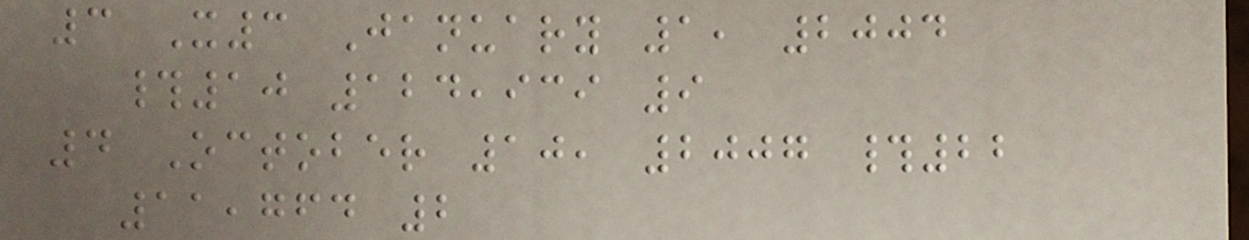3 X3 January 1, 2004
#10 124,939 9
4 October 10, 2007 #22
11,764 2
